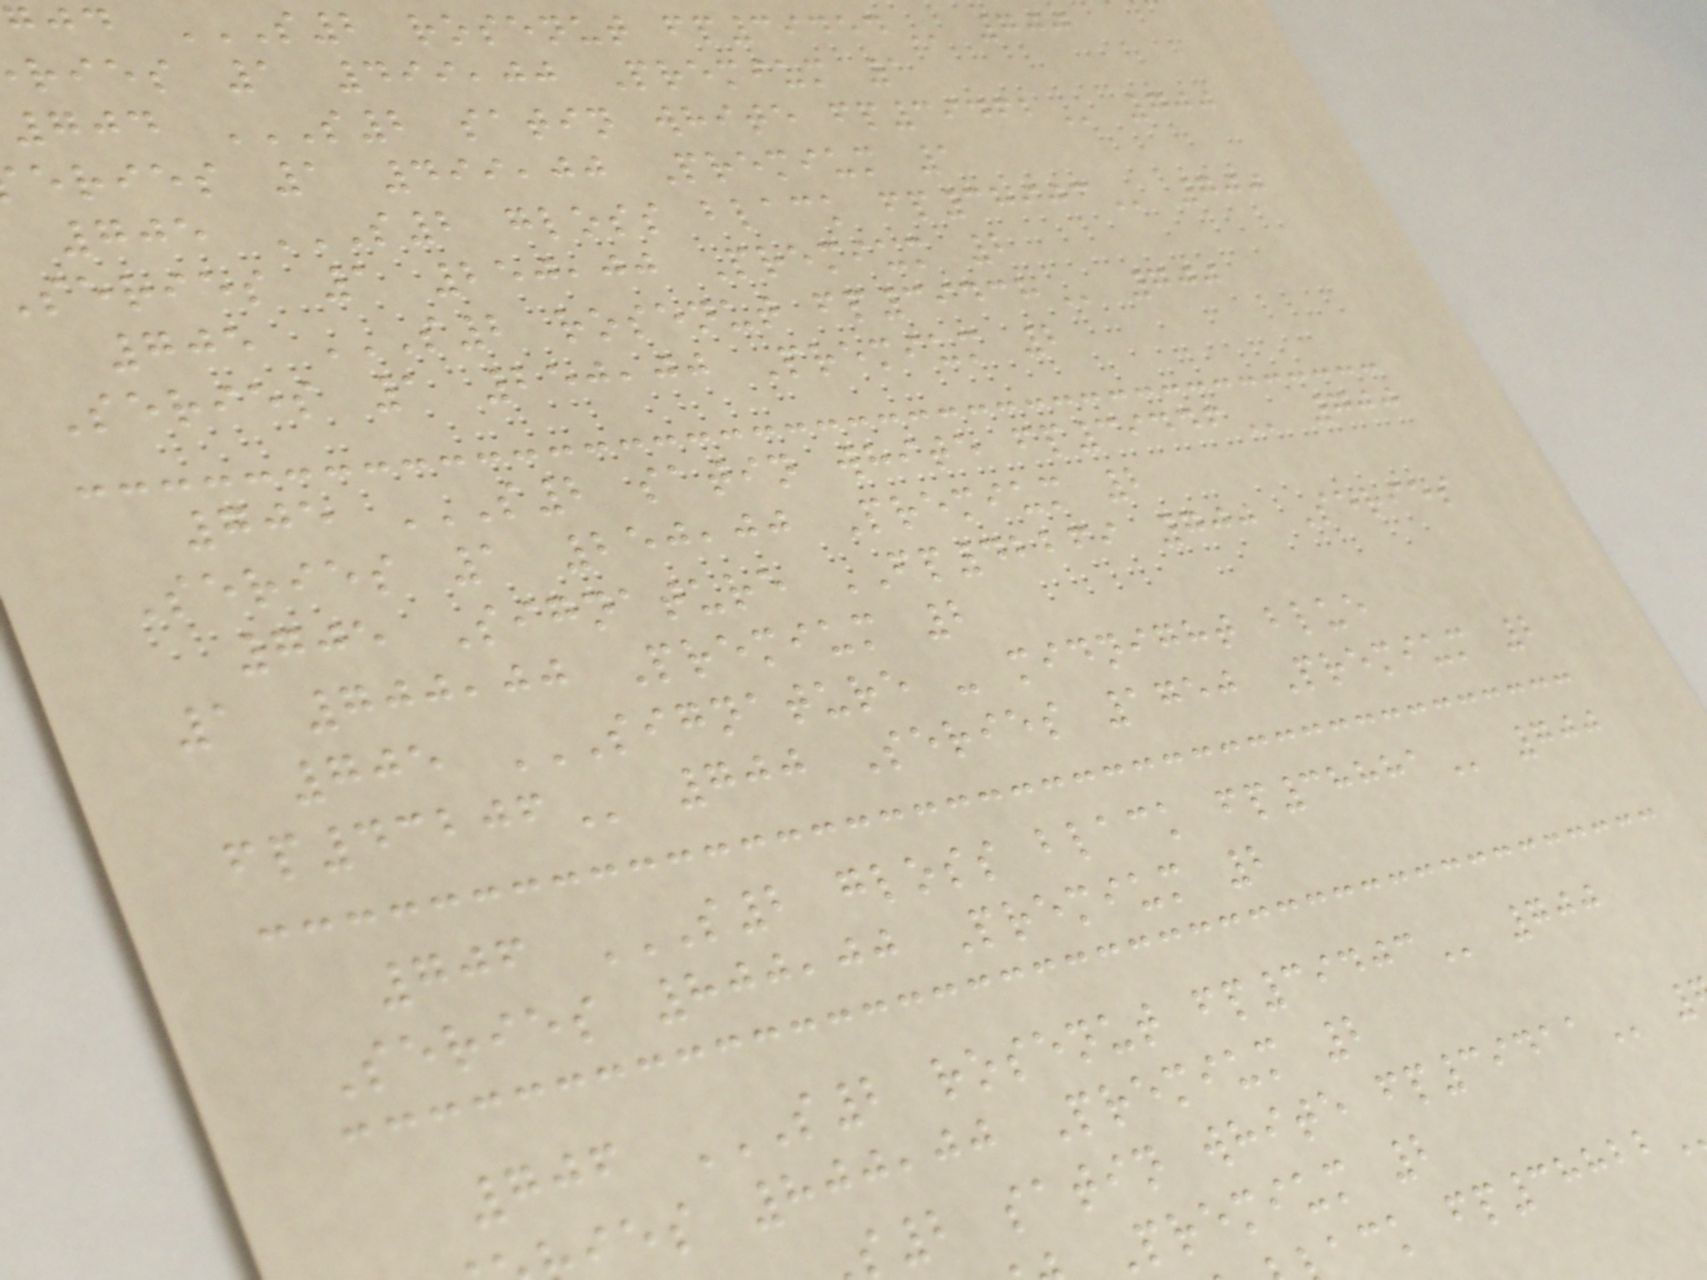gjd S2 ROSENUT FP39454 700
ries 1 499,00 Premium 1
704 S2 SATIN WHITE FP39462 700
eries 1 499,00 Premium 1
705 S2 GLOSS BLACK FP38903 700
series 1 250,00 Premium 2
705 S2 ROSENUT FP39438 700
Series 1 250,00 Premium 2
705 S2 SATIN WHITE FP39446 700
Series 1 250,00 Premium 2
705 Signature FP42269 700 Series
1 700,00 Premium 2
705 SIGNATURE - MIDNIGHT BLUE
700 Series 1750 Premium 2
706 S2 GLOSS BLACK FP38881 700
Series 800,00 Premium 2
706 S2 ROSENUT FP39403 700
ies 800,00 Premium 2
s2 satin white
Premium 2
